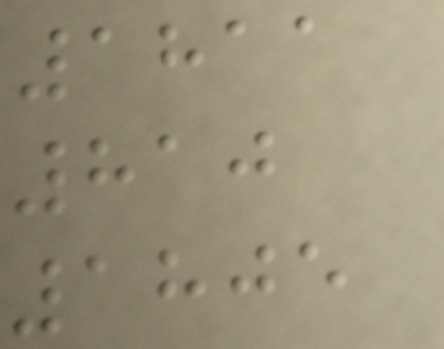1811
810
1805
